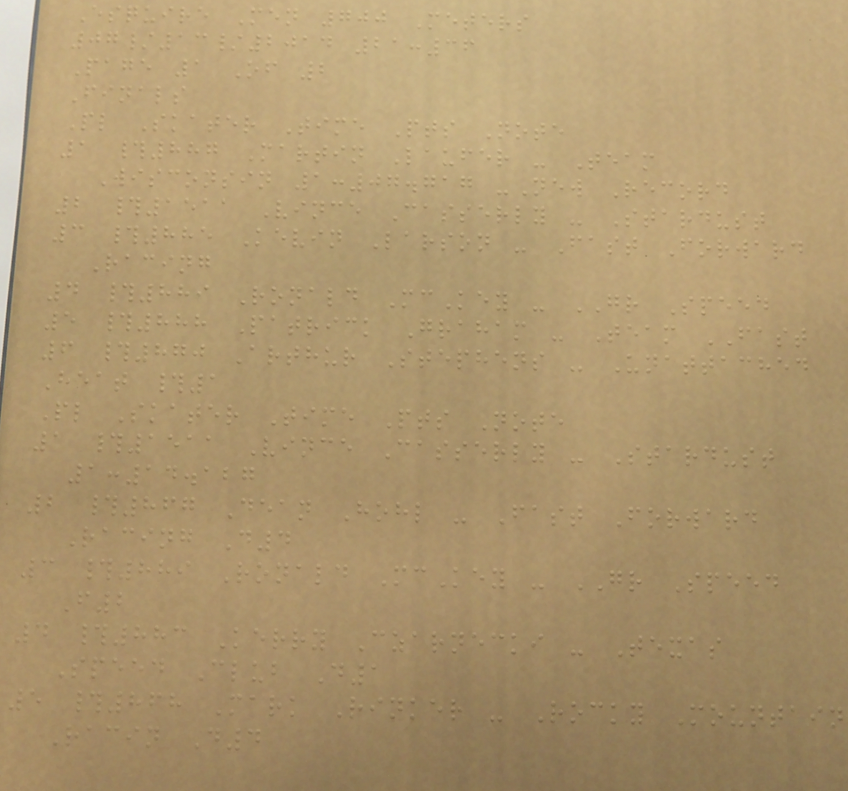Esquire Men 700 Meters
07/13/2014 21:36
Page 1 Of 2
Finals
Pl Skater Time Pts Note
1 #887 Martin Laufer - Team
Wisconsin 1:07.717 -New Record
2 #1511 Vince Casserly - Stardust
3 #885 Kevin Larson - Fast Forward
Racing
4 #889 Ronald McKey - GR Speed
5 #888 Patrick Graham - Team FAST
6 #870 Arthur Stephens - Unattached
Heat #1
Pl Skater Time Pts Note
1 #1511 Vince Casserly - Stardust
1:14.127
2 #867 Dean Hohl - Fast Forward
Racing D4
3 #889 Ronald McKey - GR Speed
F2
4 #883 Kerry Czarnecki - Texas
Speed Club D1
5 #868 Mark Rinker - Rocky Mountain
Racin D4
